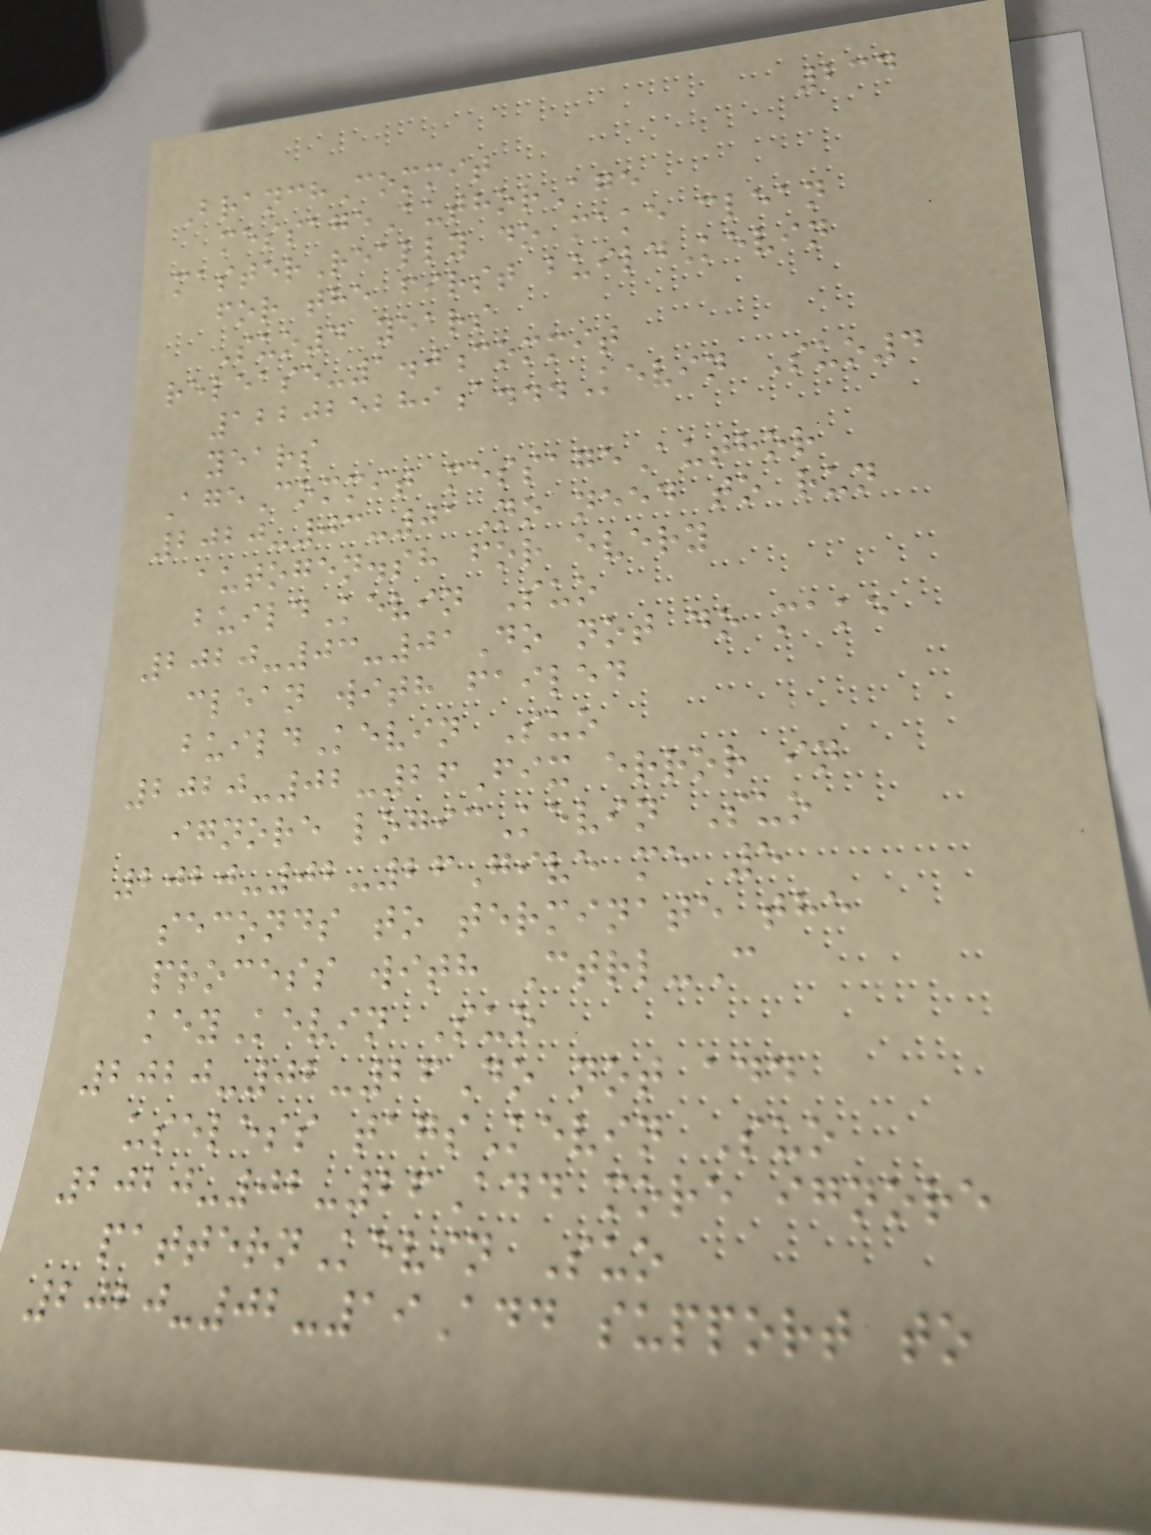234
BranchCommit
messageAuthorAge
masterReally do make clean
for the first buildKevin
Suo4 years
release-1.0commit
122025289a...Kevin Suo4
years
AgeCommit messageAuthor
2020-03-01No need to run
autogen.sh for every
buildKevin Suo
2020-03-01Do not do make
clean with failed
buildKevin Suo
2020-02-26Fix error in
ignore logicKevin Suo
2020-02-26Give me 5
seconds to terminate the
process with Ctrl-C
keyKevin Suo
2020-02-26Do not add
useless tagsKevin Suo
2020-02-26Add more ignore
patternKevin Suo
2020-02-19Add support to
